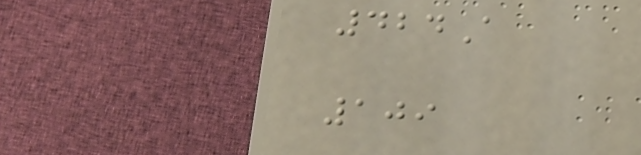424A
109
